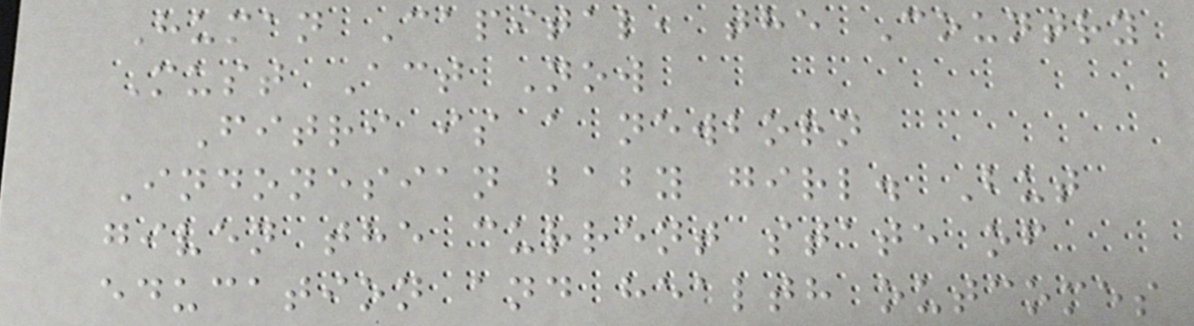Human Capital, the Country
Must Act Now
Fitri is a newborn
Indonesian baby girl. But
given the current state of
education and health outcomes
